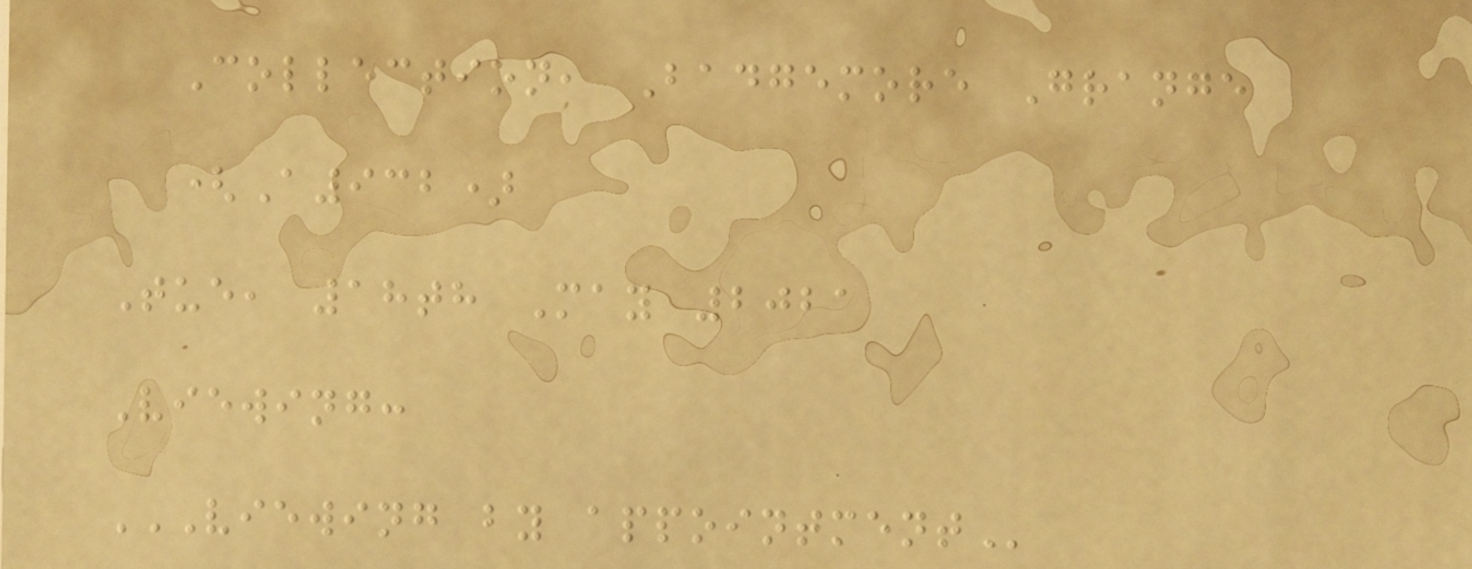Collection, Badgemore Grange
(A932)
Tue, 18th May 2021
Viewing:
VIEWING BY APPOINTMENT
